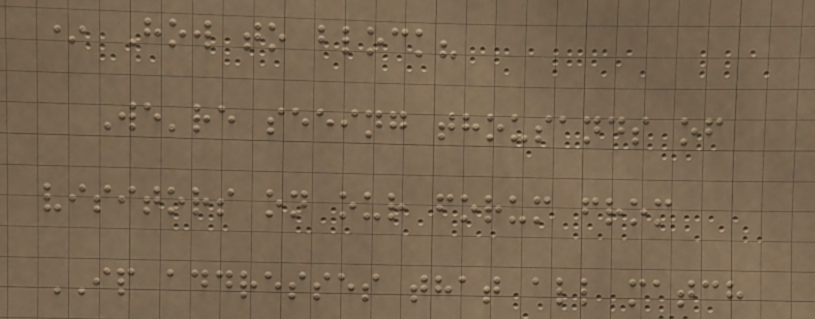* How to block?
We're seeing thousands of
visitors on our forum from
IP addresses that all match
